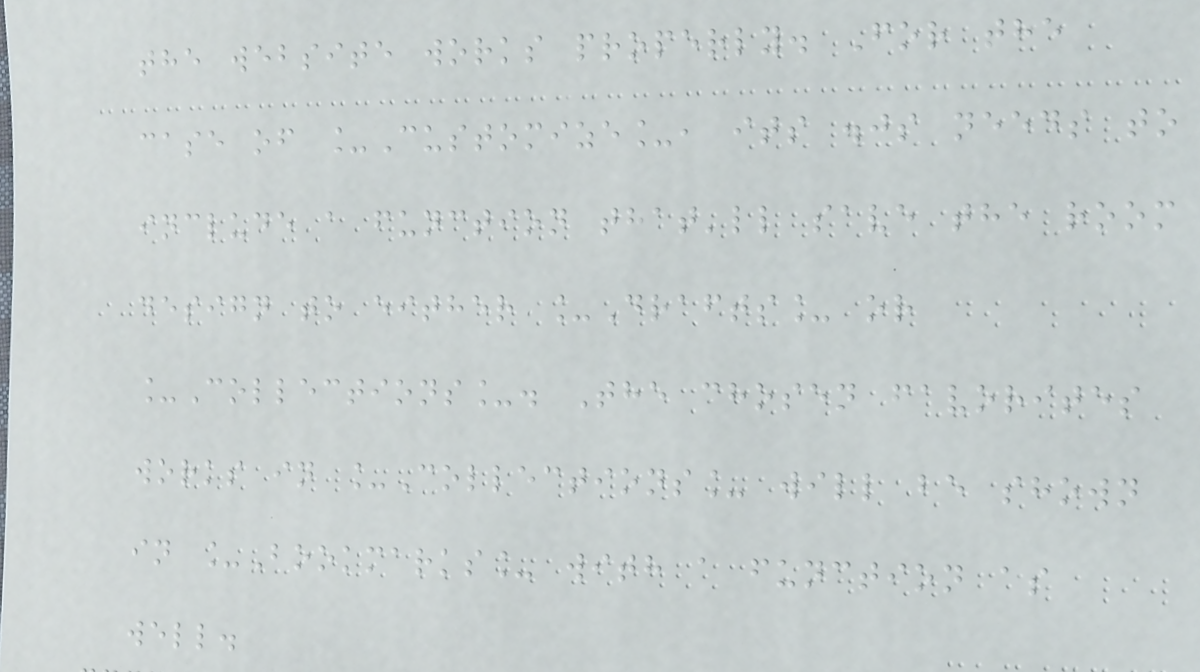the website works properly. For the
case of _Customize_, its .js needs to
include a function that'll save the room
design to either _Drafts_ or
_Collections_. The chosen favorites
works in _Collections_ will be shown
in _Bookmarks_ with a function as
well.
